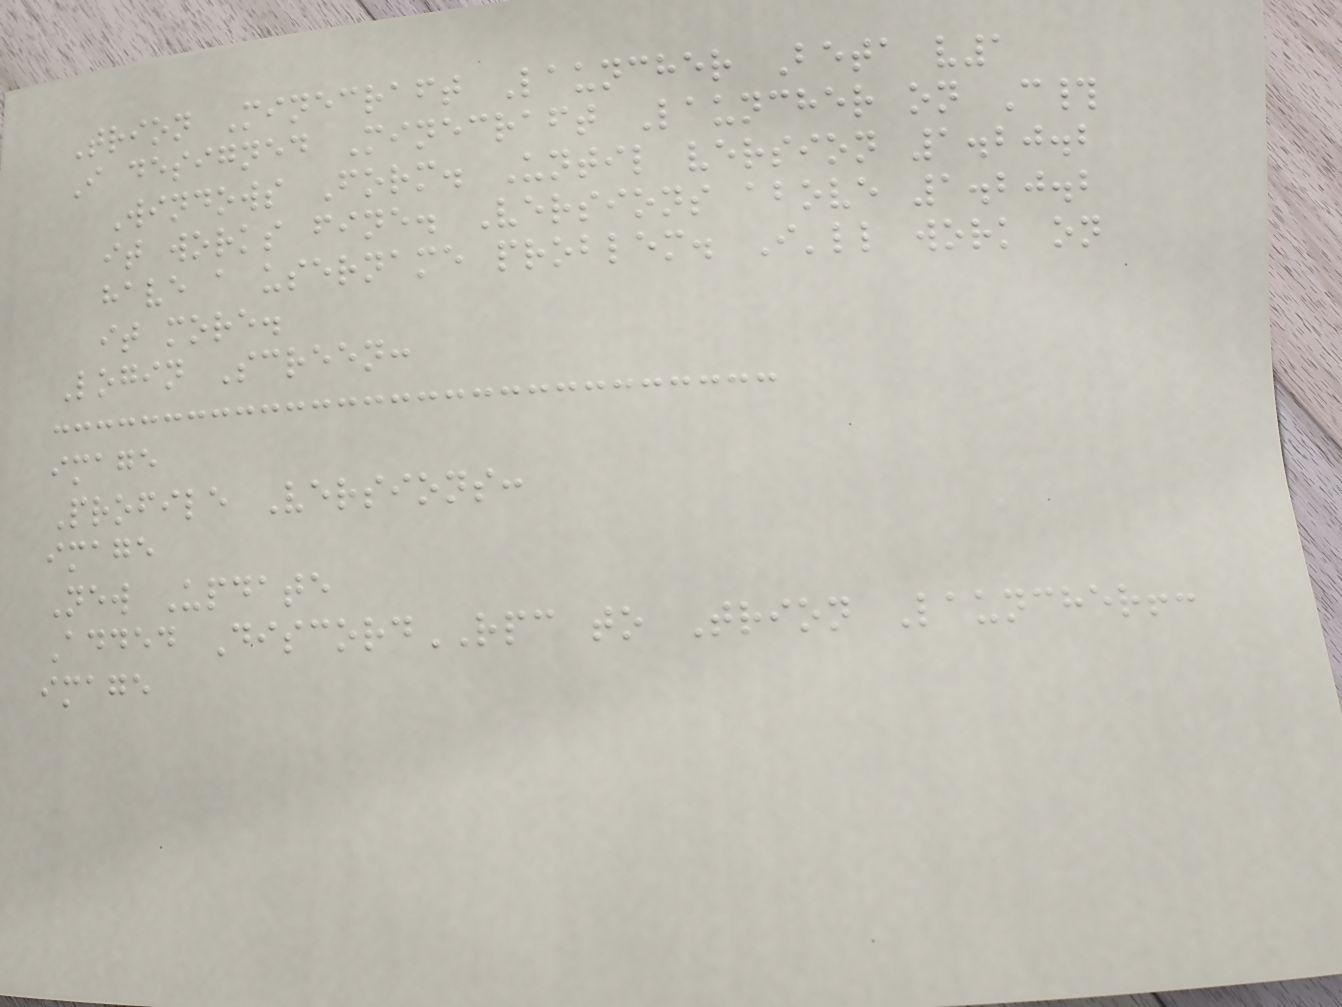Trion Minecraft Launcher Beta v1
I designed Minecraft Launcher on C#
Windows Form. Until version 1.20.2
it works fine. Versions above 1.20.2
have a username problem. I'll work on
it more.
Login Screen:
image
Profile Versions:
image
New Update
Added DiscordRPC to Trion Launcher!:
image
